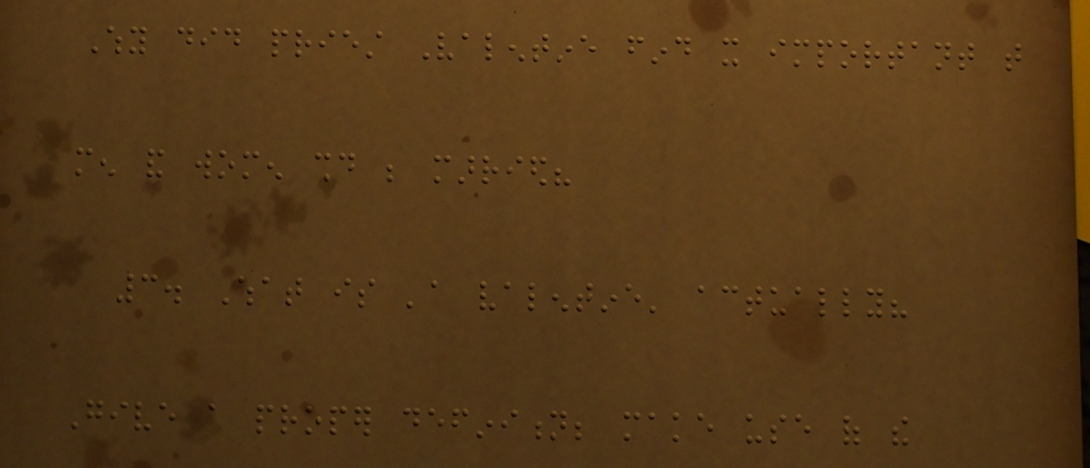Why did priest Valentine find it important that
men and women should be married?
3. What is 'a valentine' actually?
Give a proper definition; make use of the
